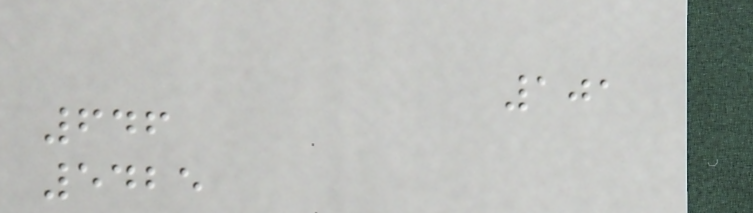101
646
5425
